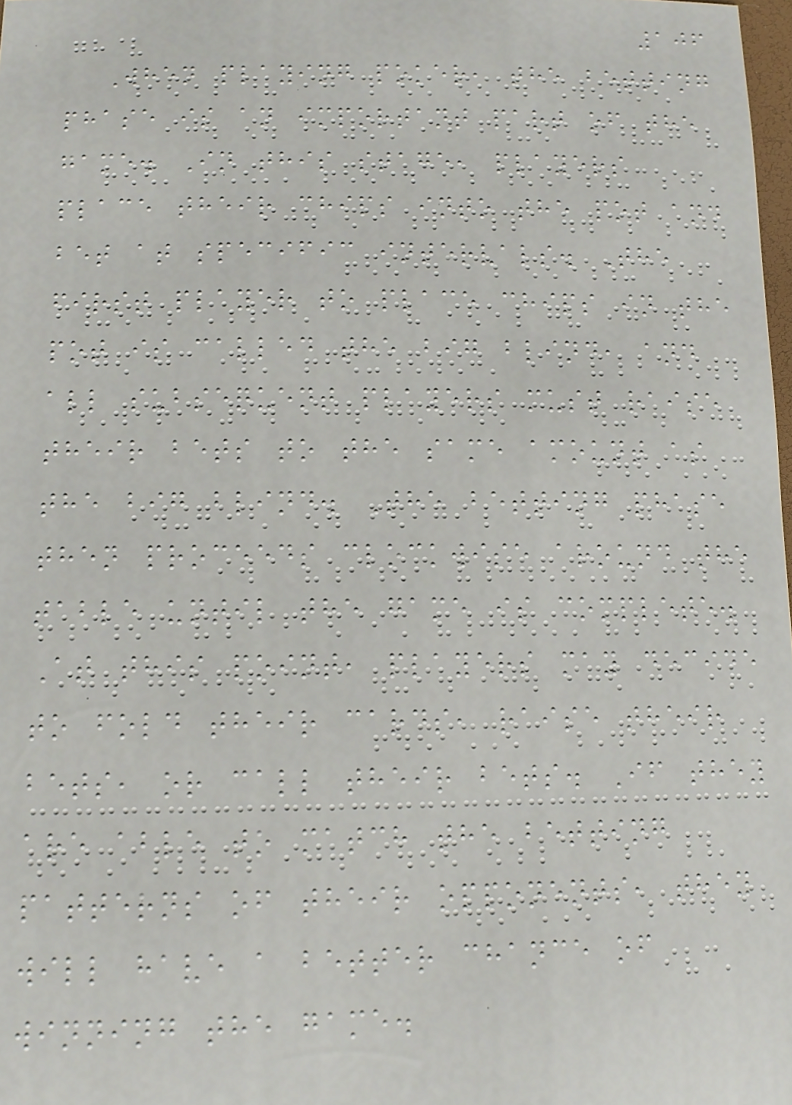106
When playing poker, the betting
phase is an important part of the
game. In this stage, players
place their chips into the pot and
bet at specific intervals. The
first player to place chips in the
pot is called the big blind, and
all subsequent players must raise
their bets to the same amount as
the big blind. The betting phase
then proceeds clockwise around the
table until the game is complete.
At this point, players may decide
to fold their cards, raise their
bets, or call their bets. If they
are able to match the betting
patterns of their opponents, they
will have a better chance of
winning the game.
